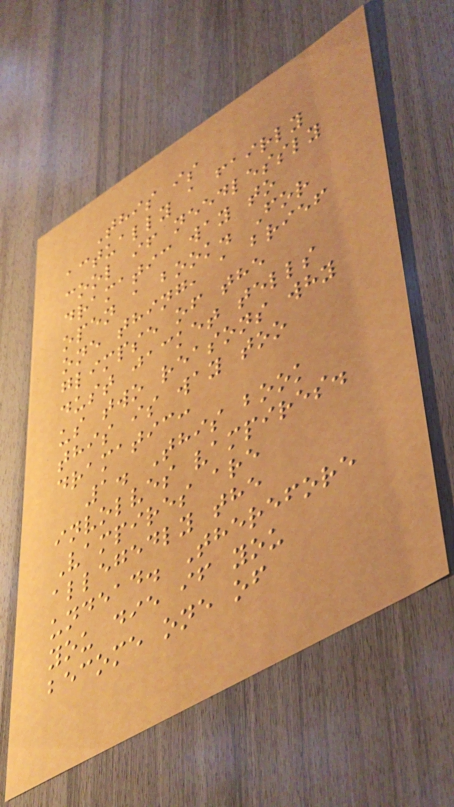This is
actually a fairly
cool if needlessly
dramatic way to
open a book. For
one thing, a brief
glimpse of the
dust jacket tells
us two reasons why
this is way too
dramatic:
1. This book
involves vampires.
Vampires are
allegedly the
undead. Therefore
you die if you
become one of
